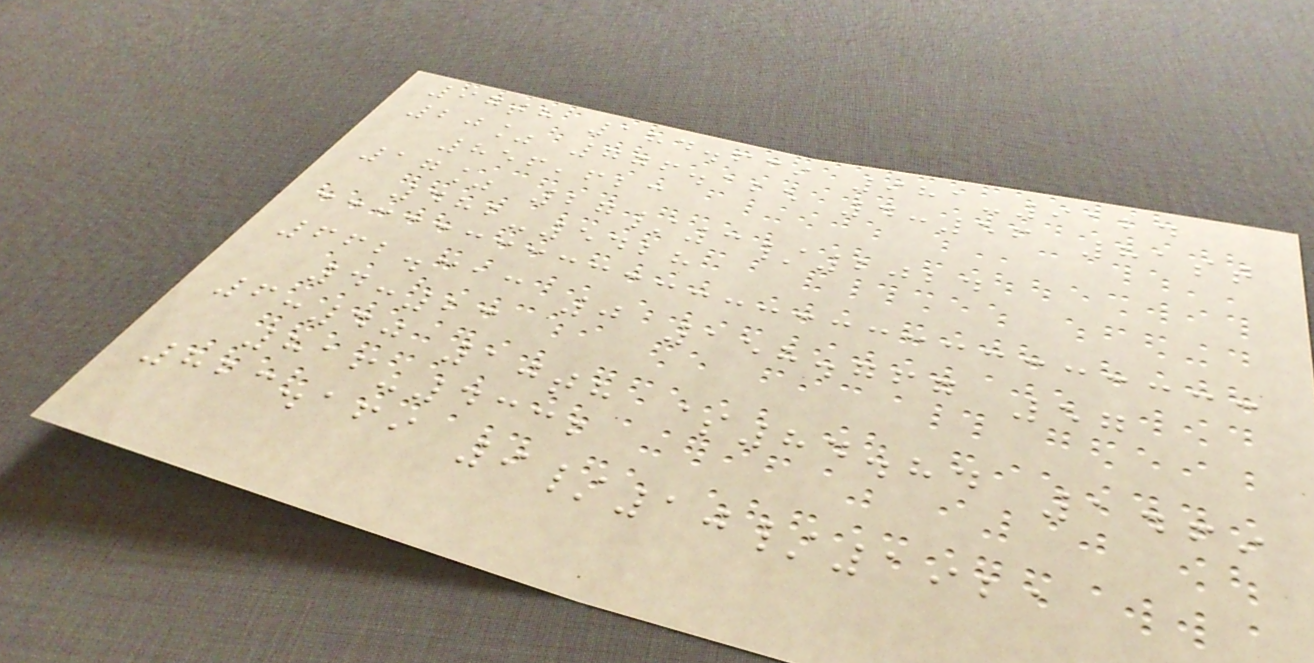97th 184.639 981-9124
20% 776.125 4:56 81st
856,623
17% 27/3/2024
482-5428
662.313 0 158.767 57
4:23
6:40 10th $84.84 1469
816-4332
823.169 9/10/1921
